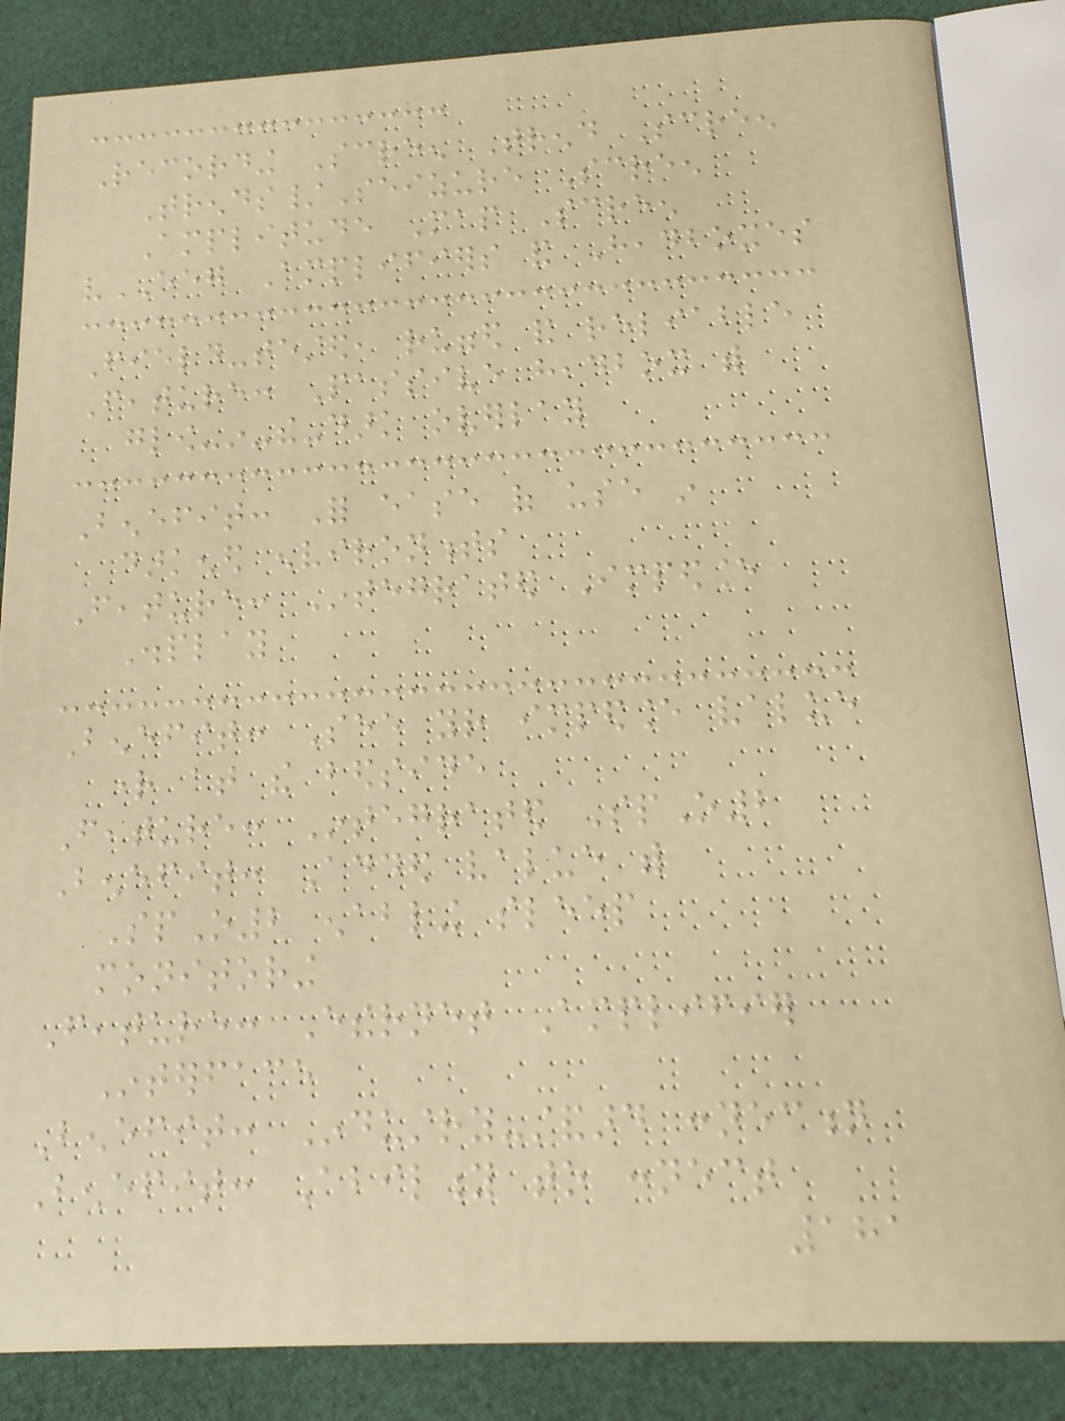Recording Screen Trend Screen
Trends/Seizure Screen
Amplitude Map Screen
vEEG Amplifiers and Headboxes
Field-tested, rugged and reliable
Feature: Passive headbox with
glow-in-the-dark overlay
Benefit: For ease of use in
darkened environments
Feature: Integrated Impedance
Display
Benefit: See your impedance value
right at the bedside
Feature: Integrated SpO2
Benefit: Added value with
SpO2 enabling sleep
monitoring
Feature: Ethernet Amplifier
Interface
Benefit: Industry-standard connection
Benefit: Ability to connect
181
